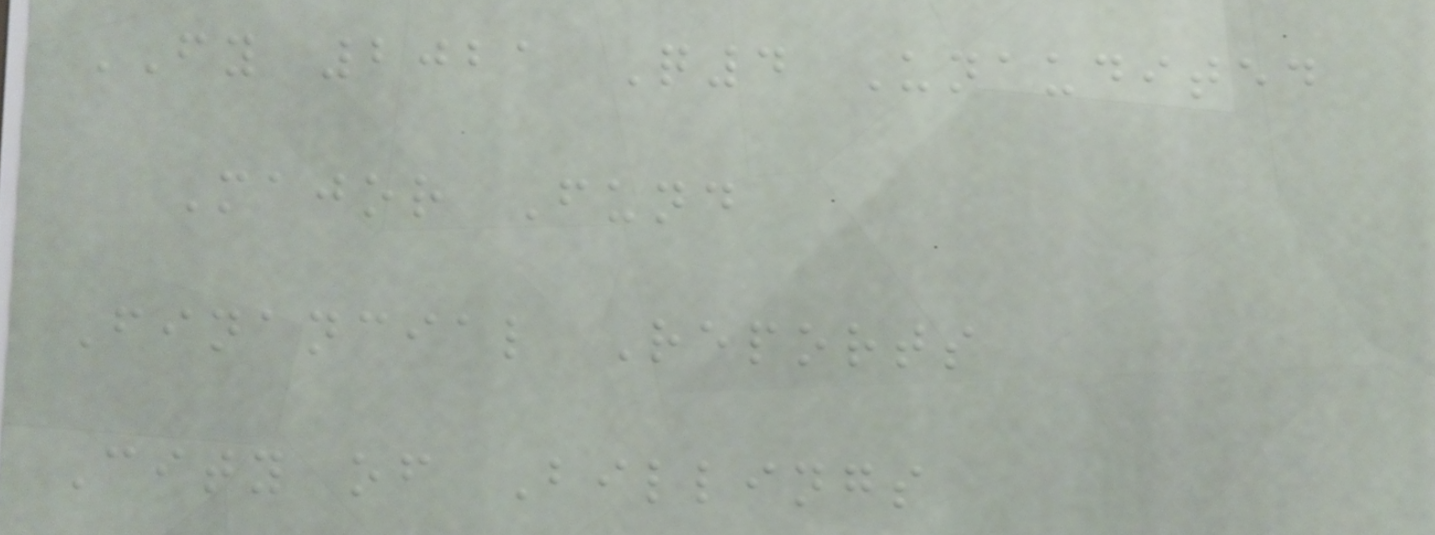FY 2021 Q4 Unaudited
Major Fund
Financial Reports
City of Billings
